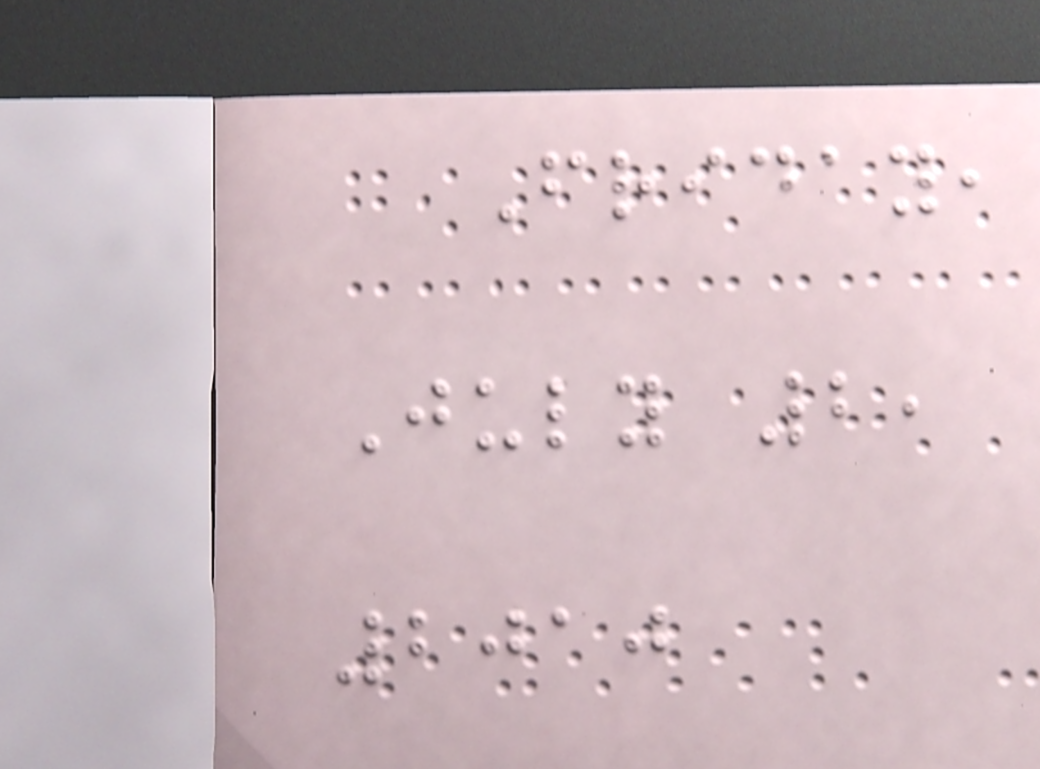Friday,
July 2,
2010
